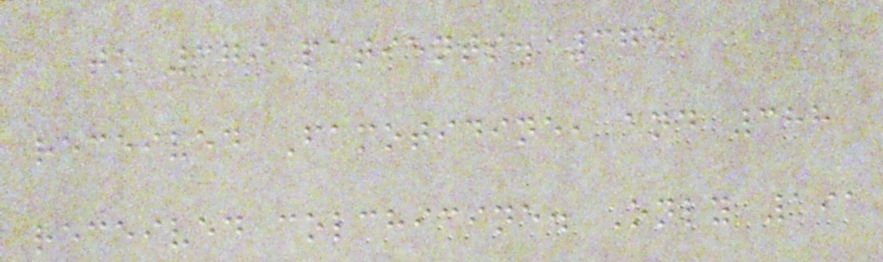to 379 patients. 375
received Famotidine, and 388
received colchicine. Only 191
